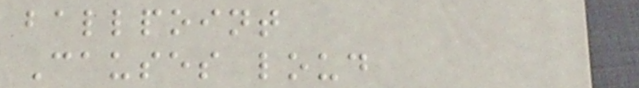ballpoint
Causes loud
